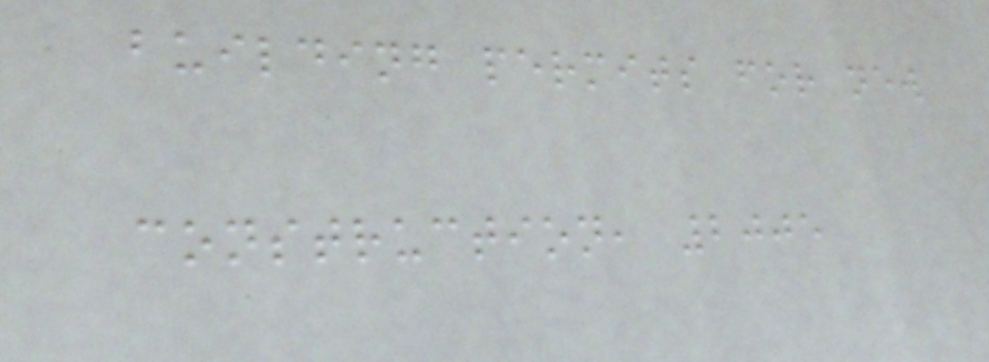building permits for new
construction, 2005
